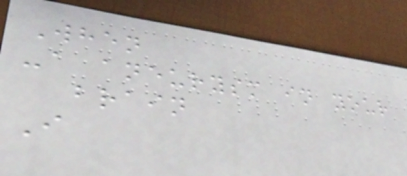When
-a aneurysm in your
brain
I
